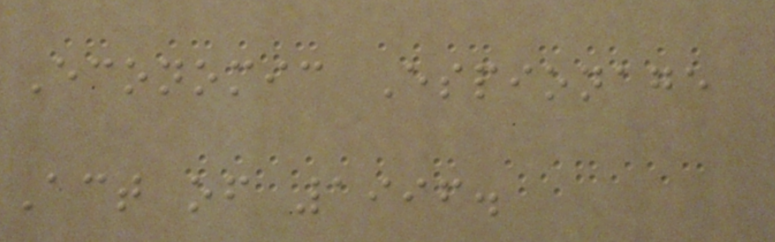Economic Espionage
Act of 1996.
